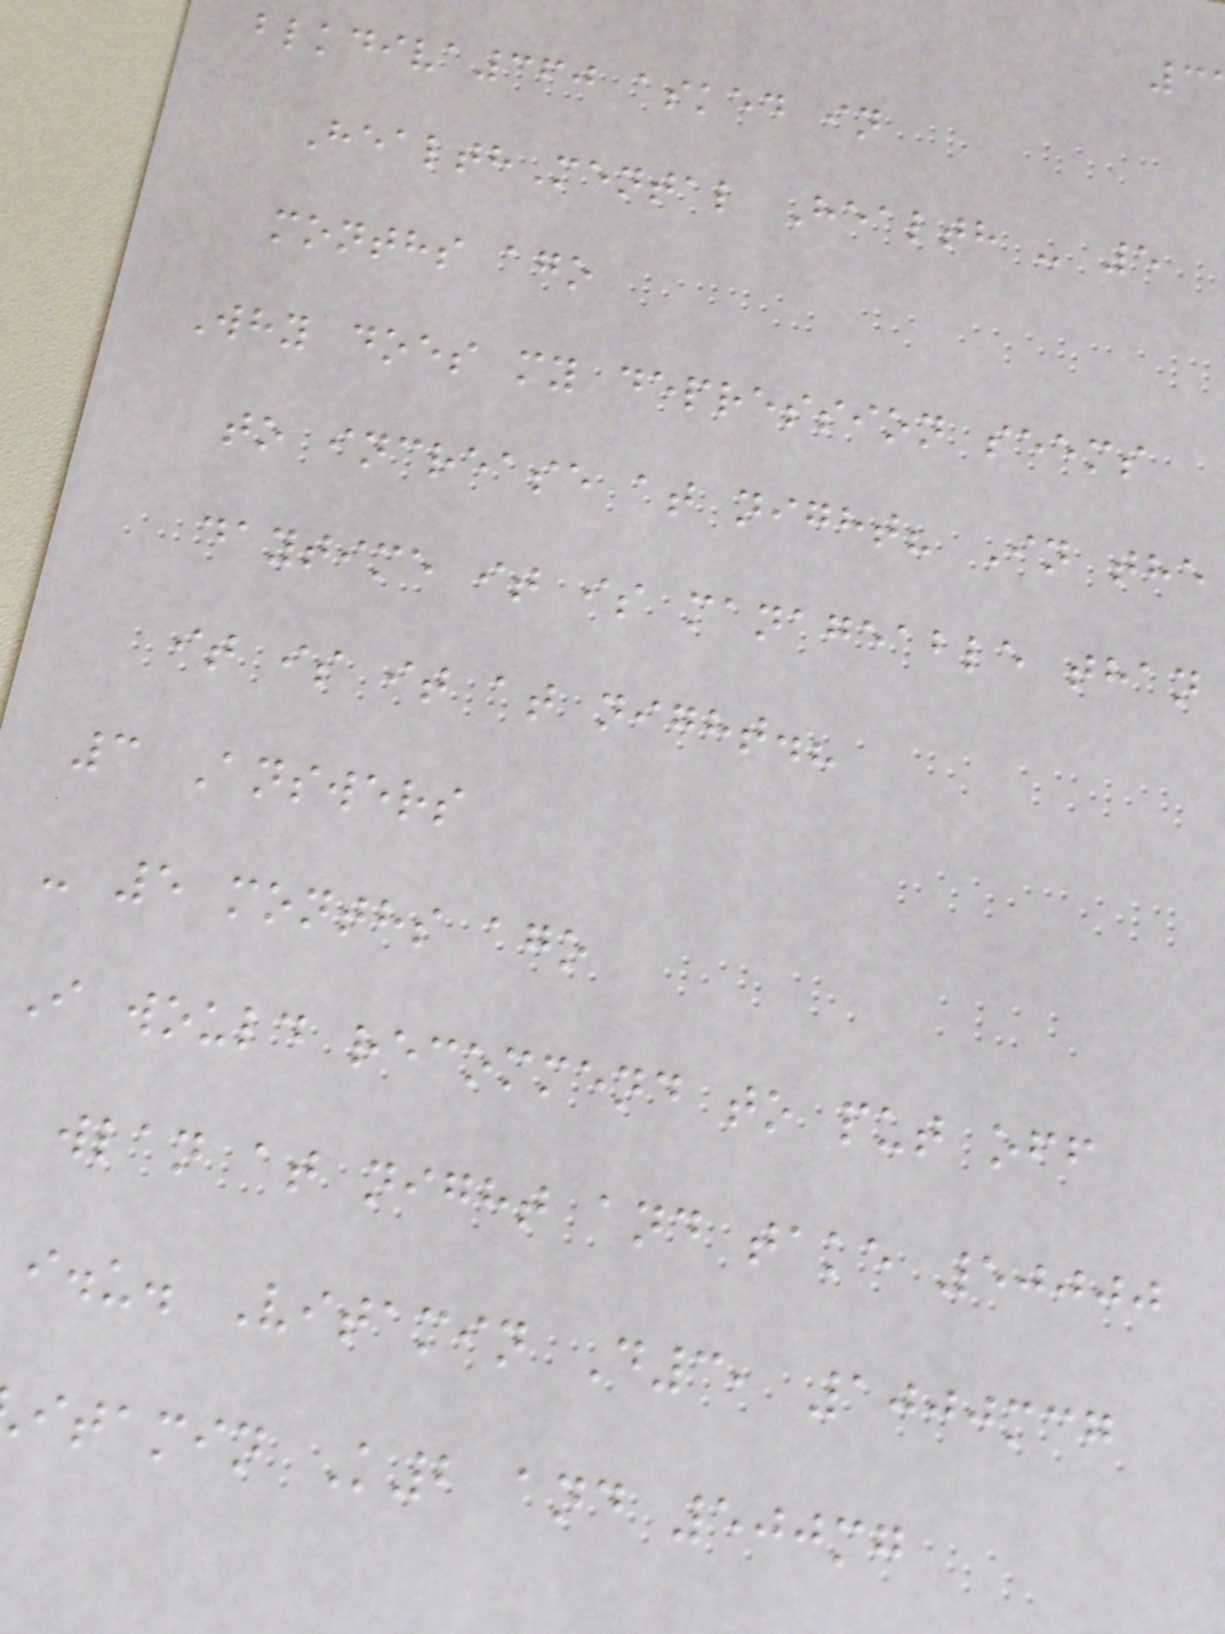blkdiva360 asked in
HealthMental Health - 5
months ago
Why does my depression seems
to increase at night? In the
daytime it is manageable than
it is it at night.?
3 Answers
- 5 months ago
I would recommend to put off
wlan at night and take 50000
i.u. Vitamin D3, 1000mcg
itamin K2 and 500mg
